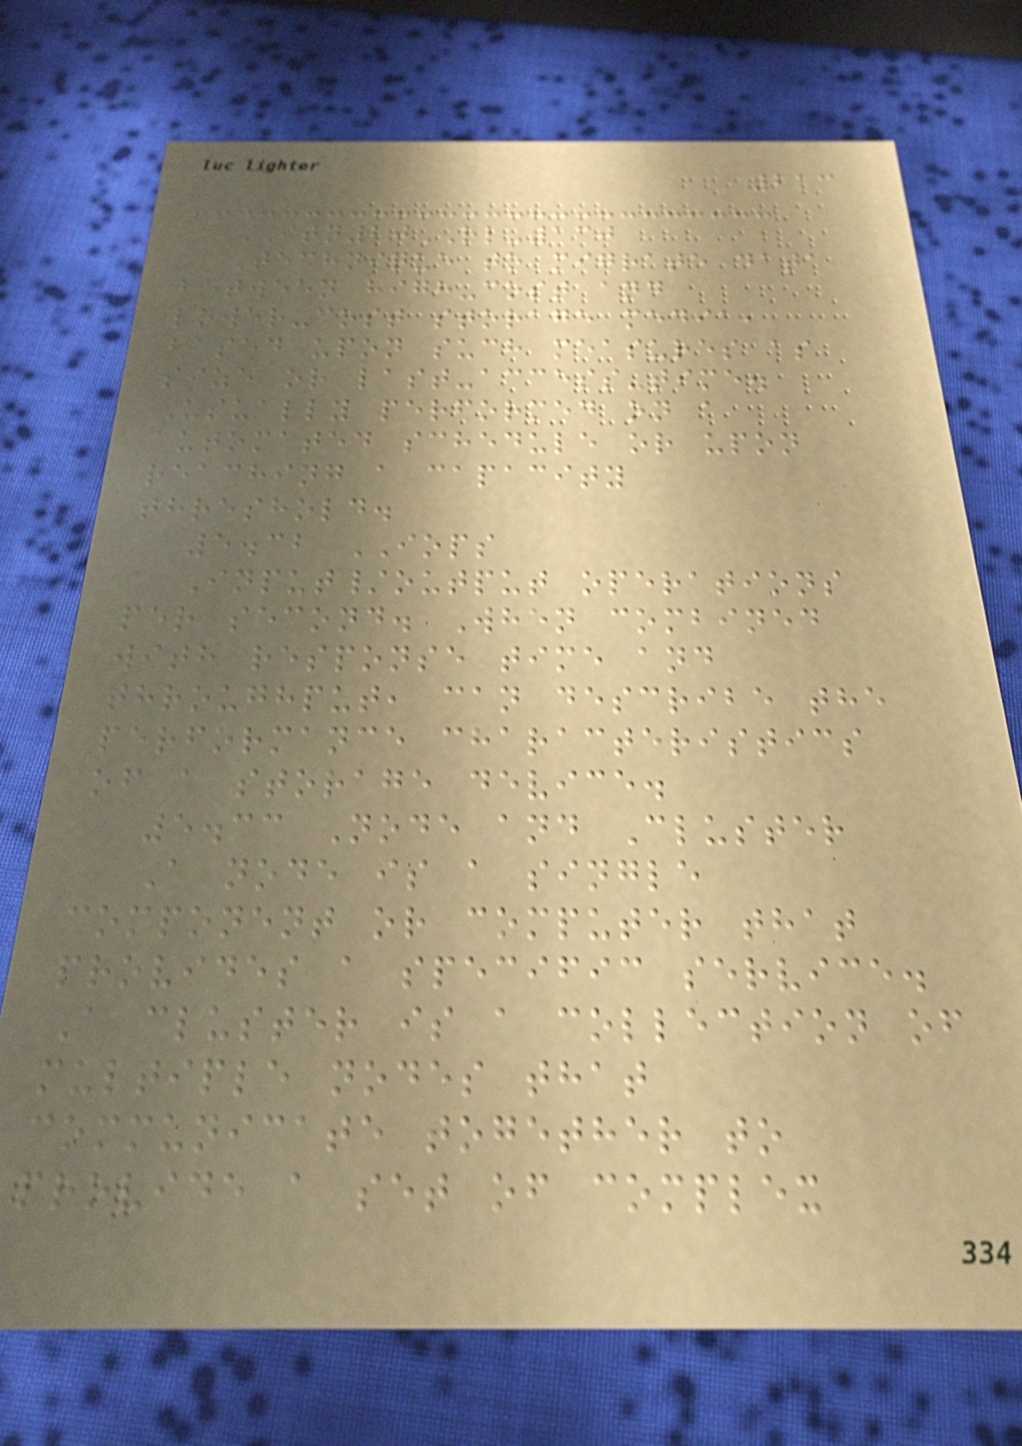213
ITN20RL-130
Technique to migrate data
between high-cost and
lower-cost storage media,
based upon such measures as
size or last-access-time.
Usually performed on a
automated schedule or upon
reaching a capacity
threshold.
5.32 IOPS
Input/output operations
per second. When combined
with response time and
throughput, can describe the
performance characteristics
of a storage device.
5.33 Node and Cluster
A node is a single
component or computer that
provides a specific service.
A cluster is a collection of
multiple nodes that
communicate together to
provide a set of complex
